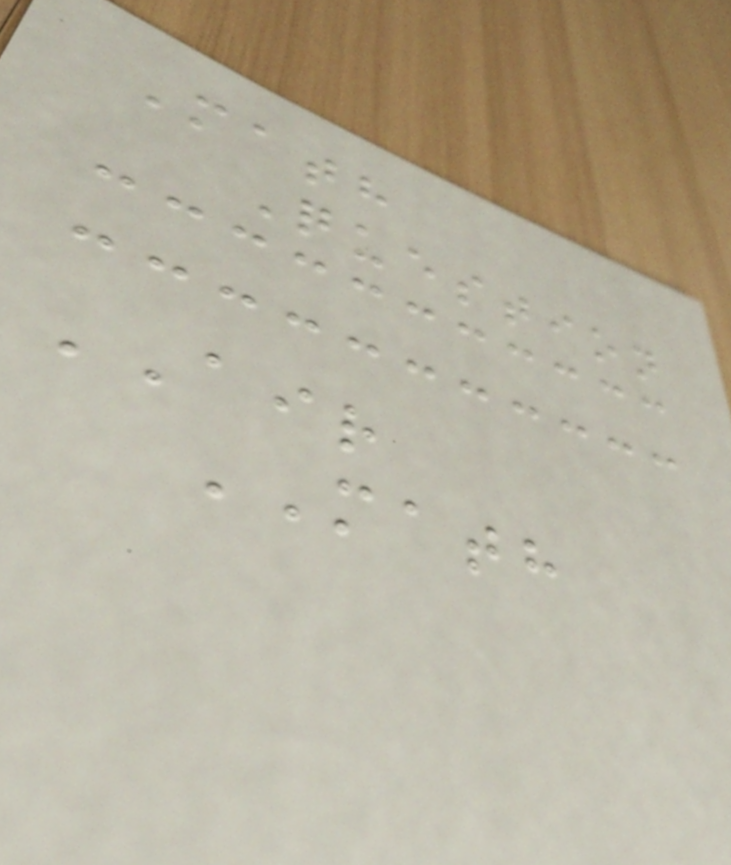Math
Question
AIR
MATH
